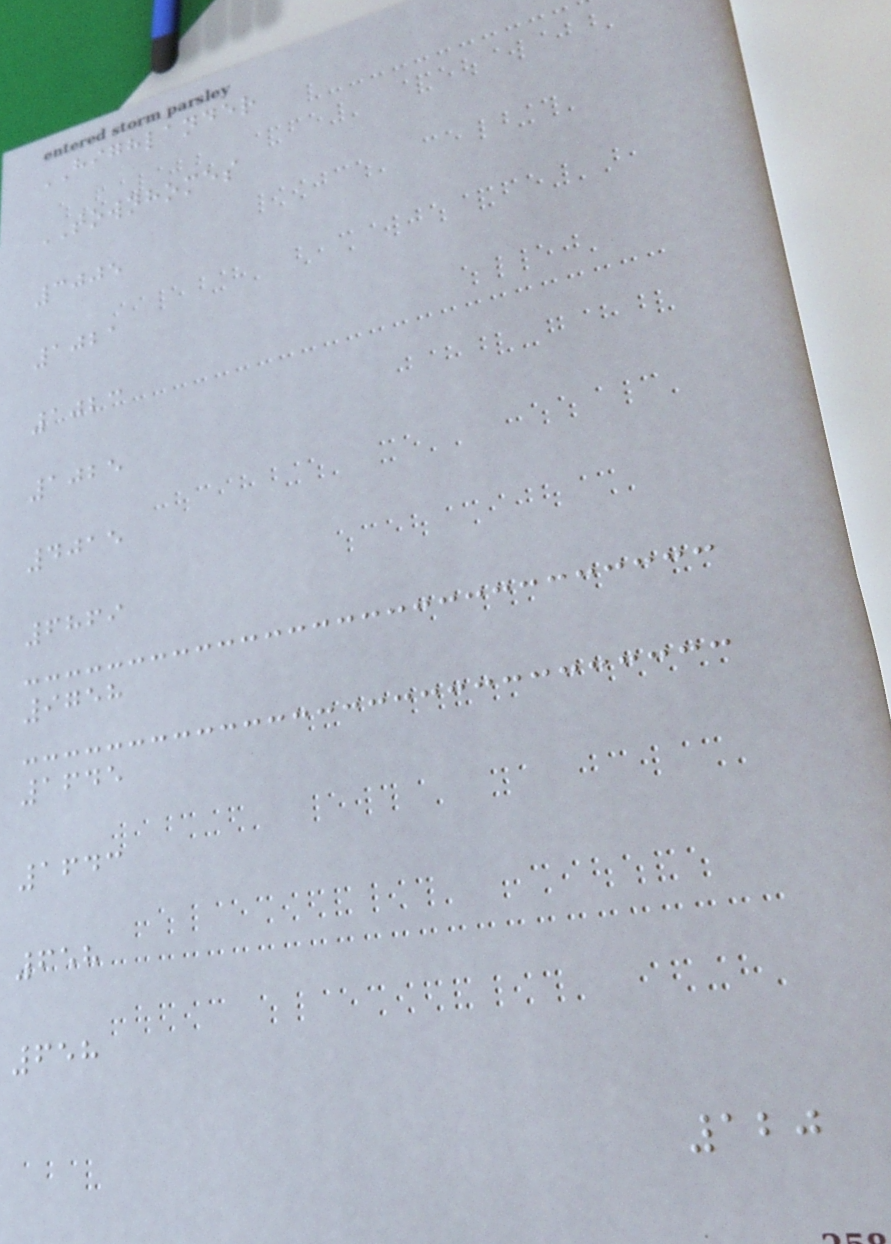HIGHLANDER
TOWNHOMES
3005
1021
1023
1025
4015
6869
9758
1645
1643
658
658
120
